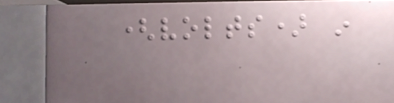(volts) in
